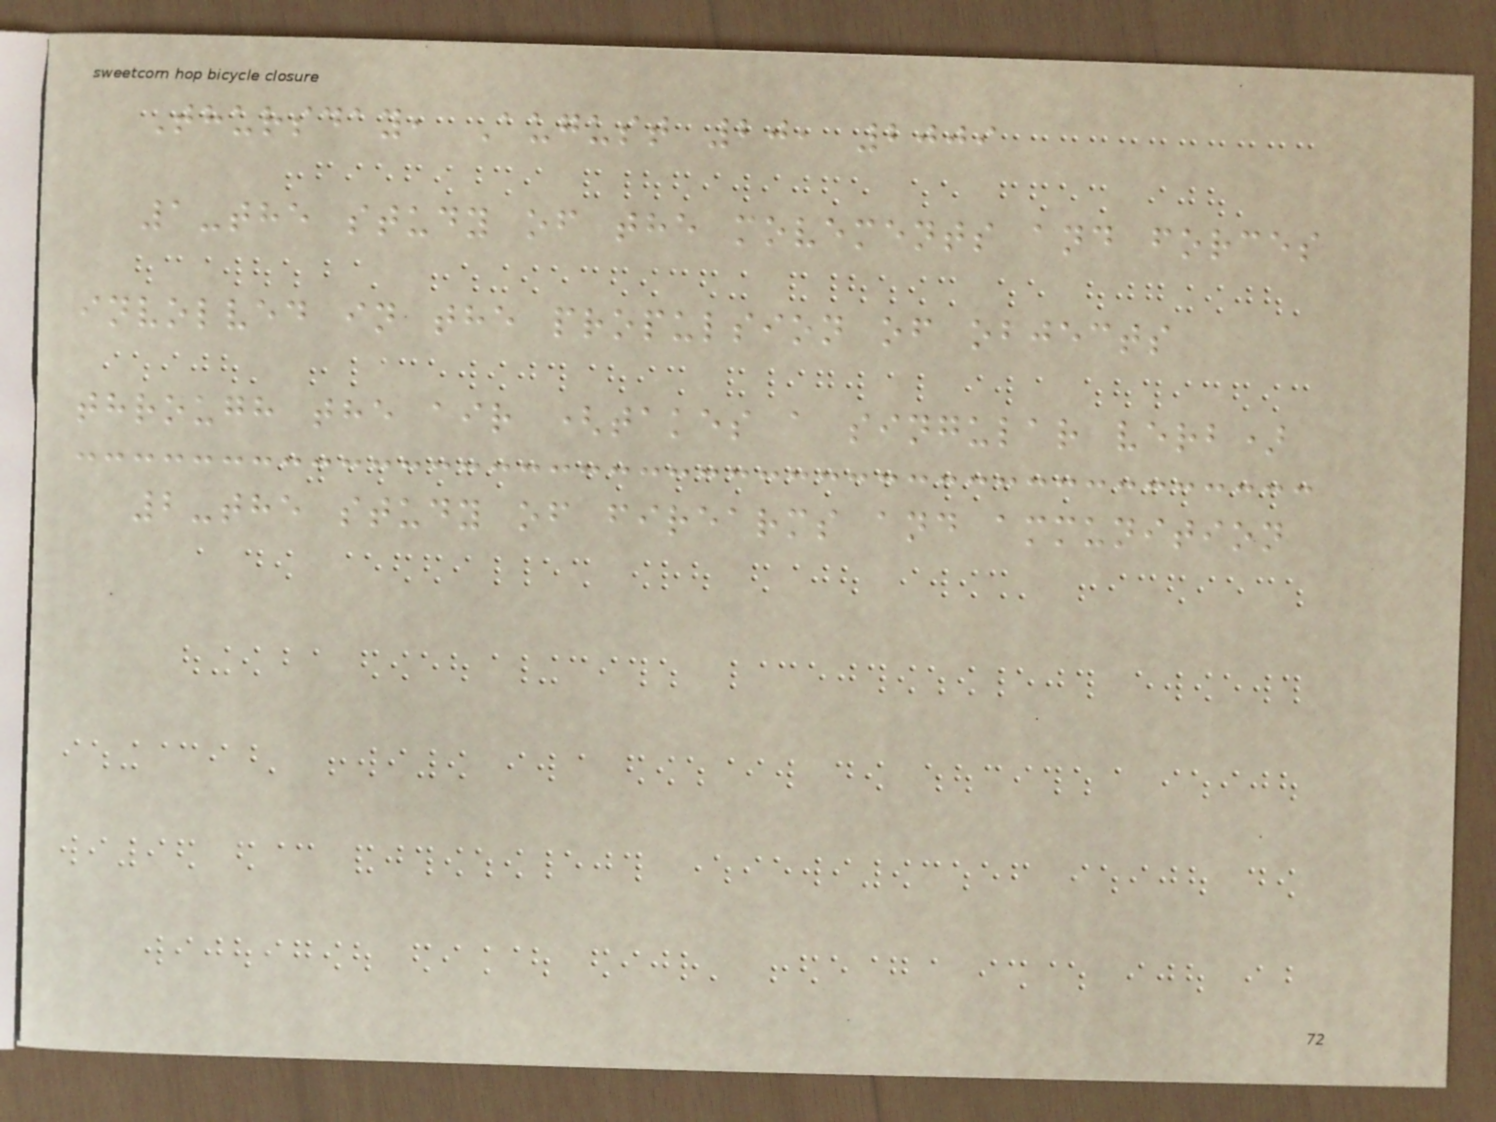Thursday, August 20, 2009
1-the study of the movements and forces
involved in the propulsion of objects
through the air (takes a singular verb)
2-the study of firearms and ammunition
